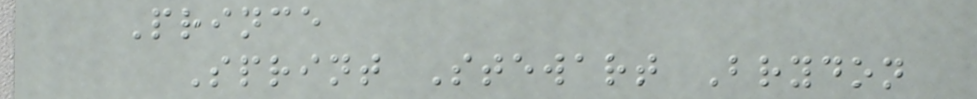Prince
Sprint Stewart Brydon
